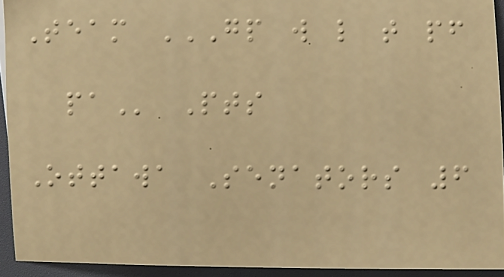Team GP W L T PF
PA Pts
Ottawa Senators 6
